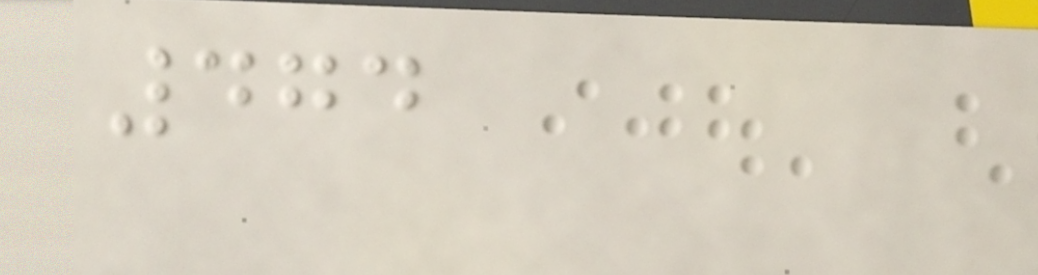474
